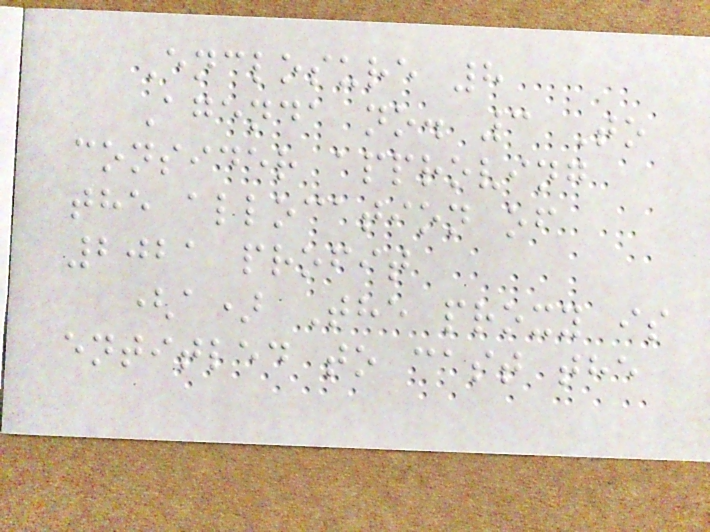Enclosure 8
Agenda no. 3 To
consider approving
the allocation of
2021 profit
(a) The proxy is
entitled to cast the
